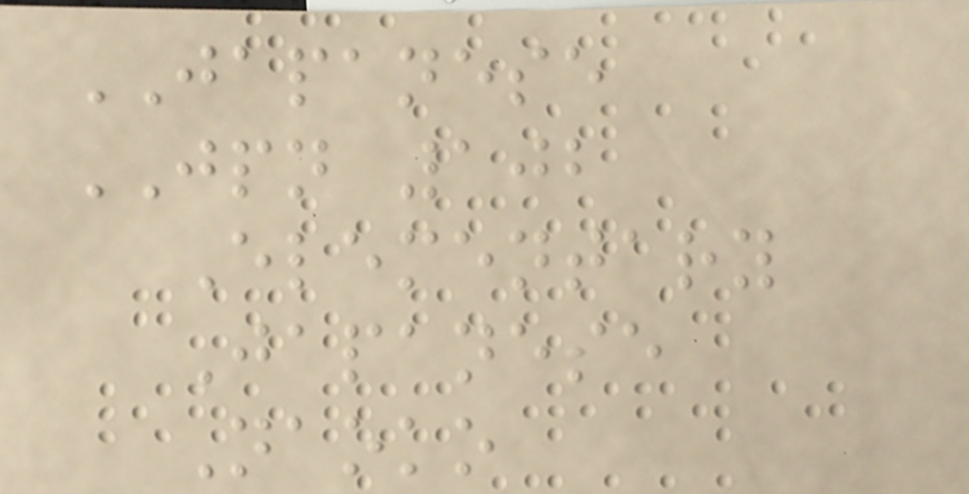JAPANESE
JPN 102
Elementary
Japanese
Naoko
